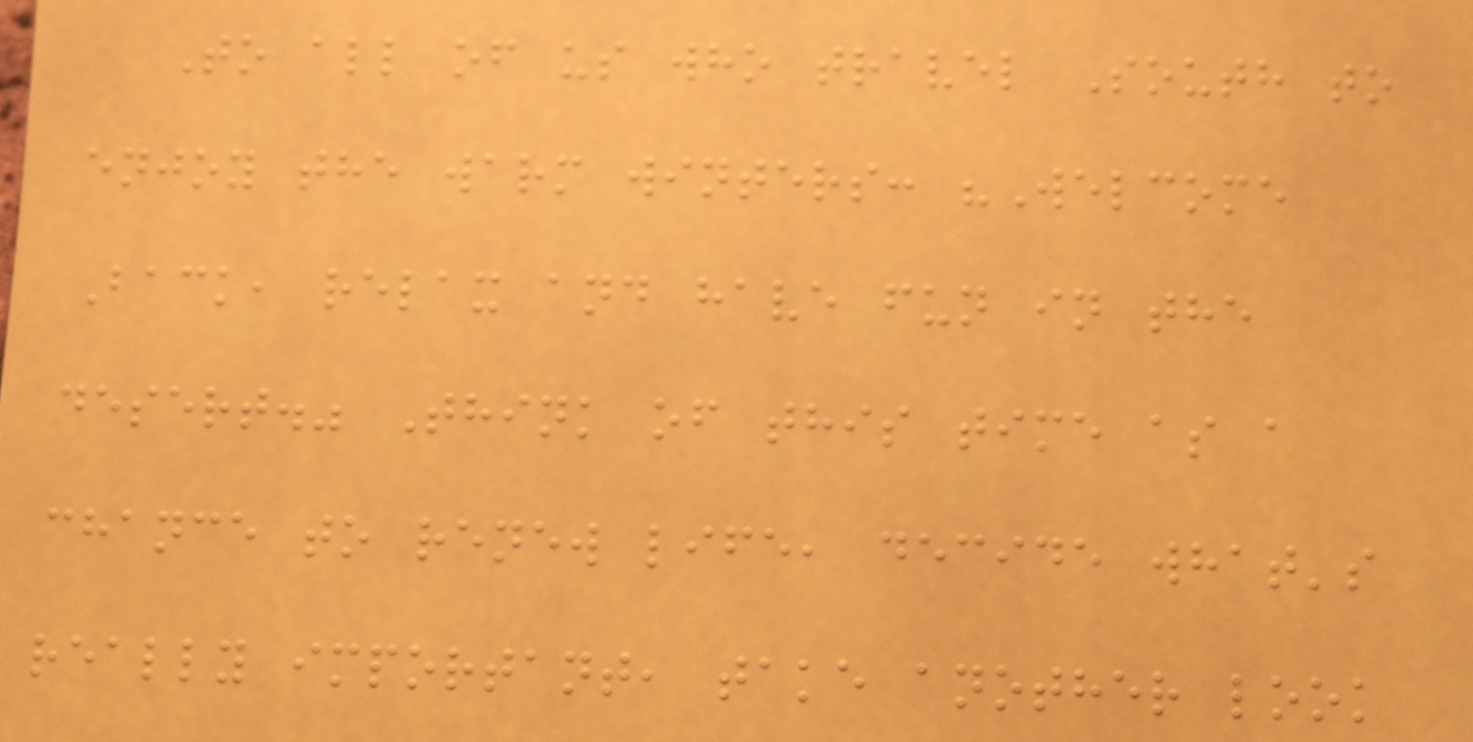To all of us who travel South to
enjoy the warm winters: "Welcome
Back, relax and have fun in the
desert." Think of this time as a
chance to renew life, decide what's
really important, take another look
